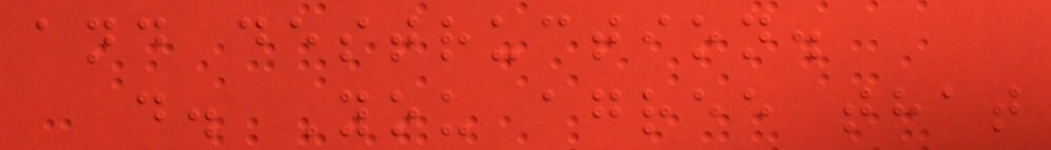and destruction.
d. You agree that
